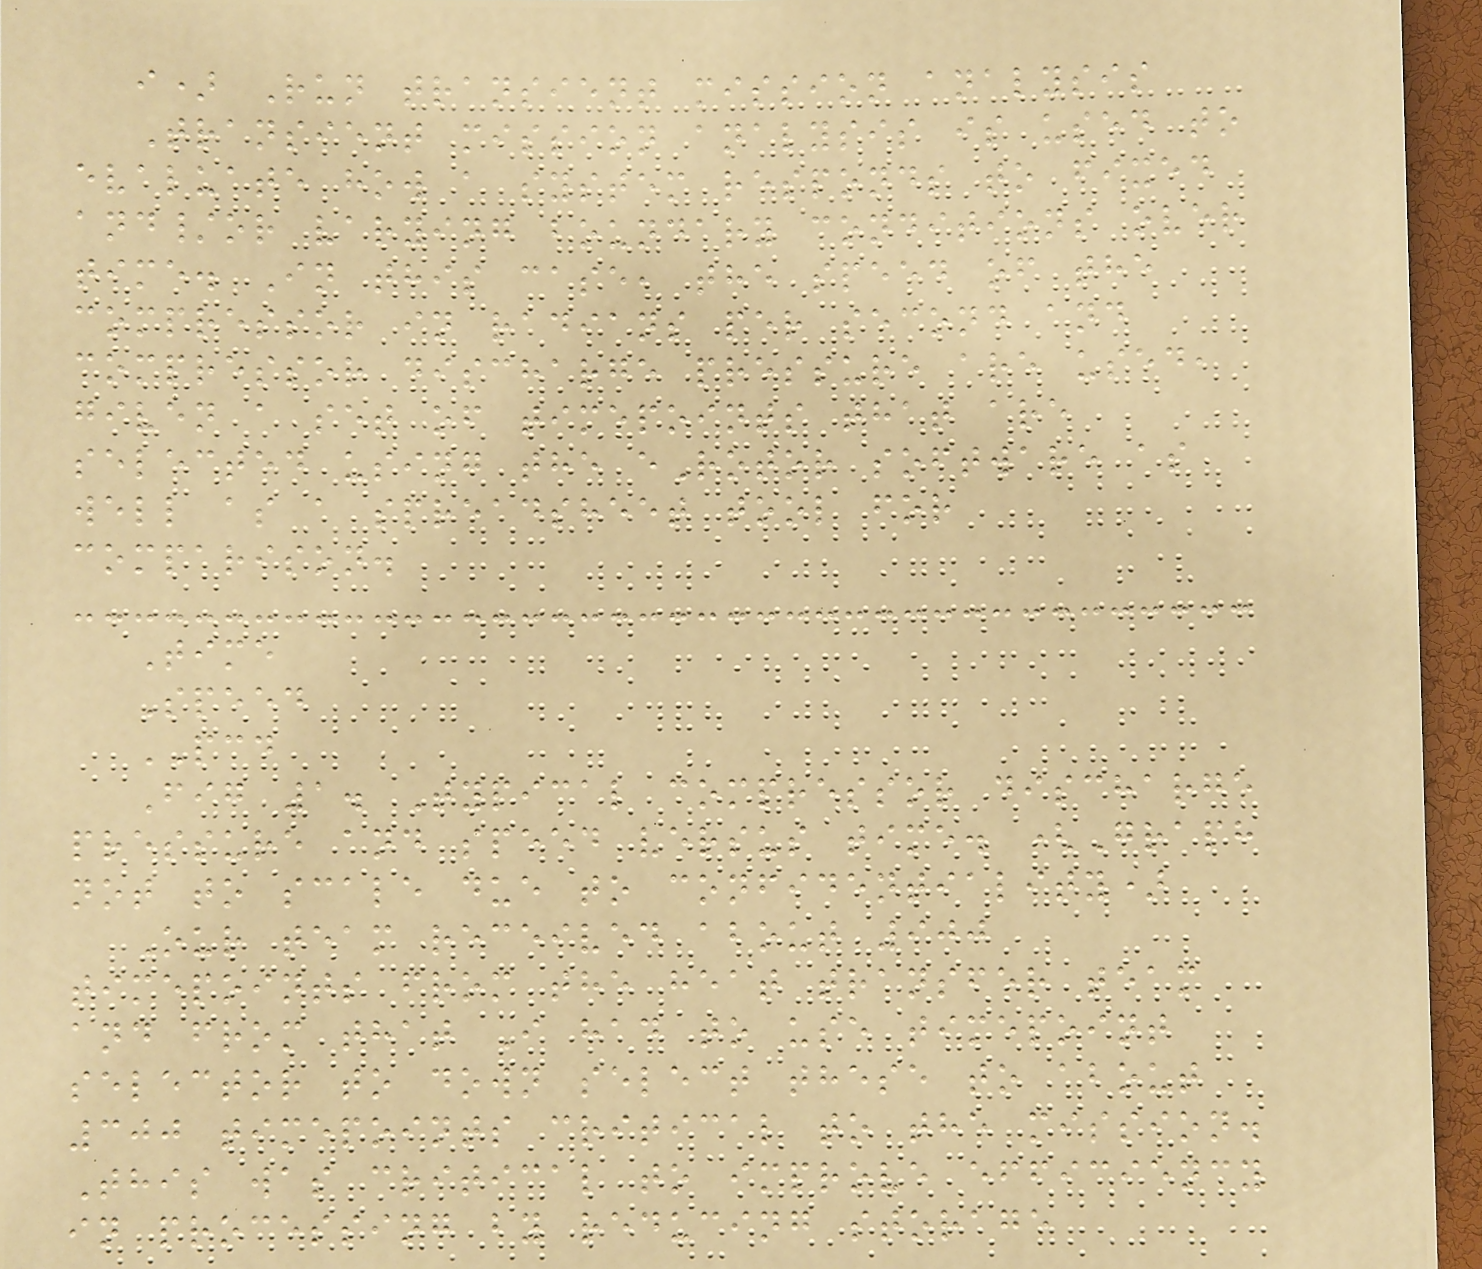i) Run transient mission analysis
Transient mission analysis is used to
evaluate how a system responds to fixed
and/or varying boundary conditions over
time. In this case, the speed of the
compressor in radians per second and
compressor discharge pressure are used,
given a set of timepoints that are
selected using the eRotor software as
well as a spreadsheet tool for
comparison.
Time
Speed
PCD
Fig 1. Typical compressor discharge
pressure and speed versus time. (Graph
not to scale due to confidentiality)
Our team received about 900
timepoints from the heat transfer team
and from that I had to use timepoint
selector to down select these to about
300 timepoints critical to the mission.
This was critical to improve efficiency
in processing by reducing storage
